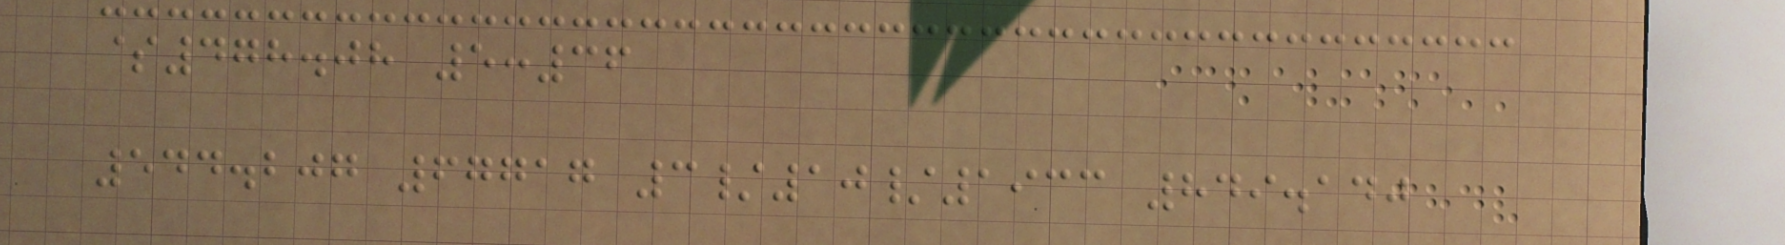$478.08 5:36
544.207 67717 3/10/1933 849.140
